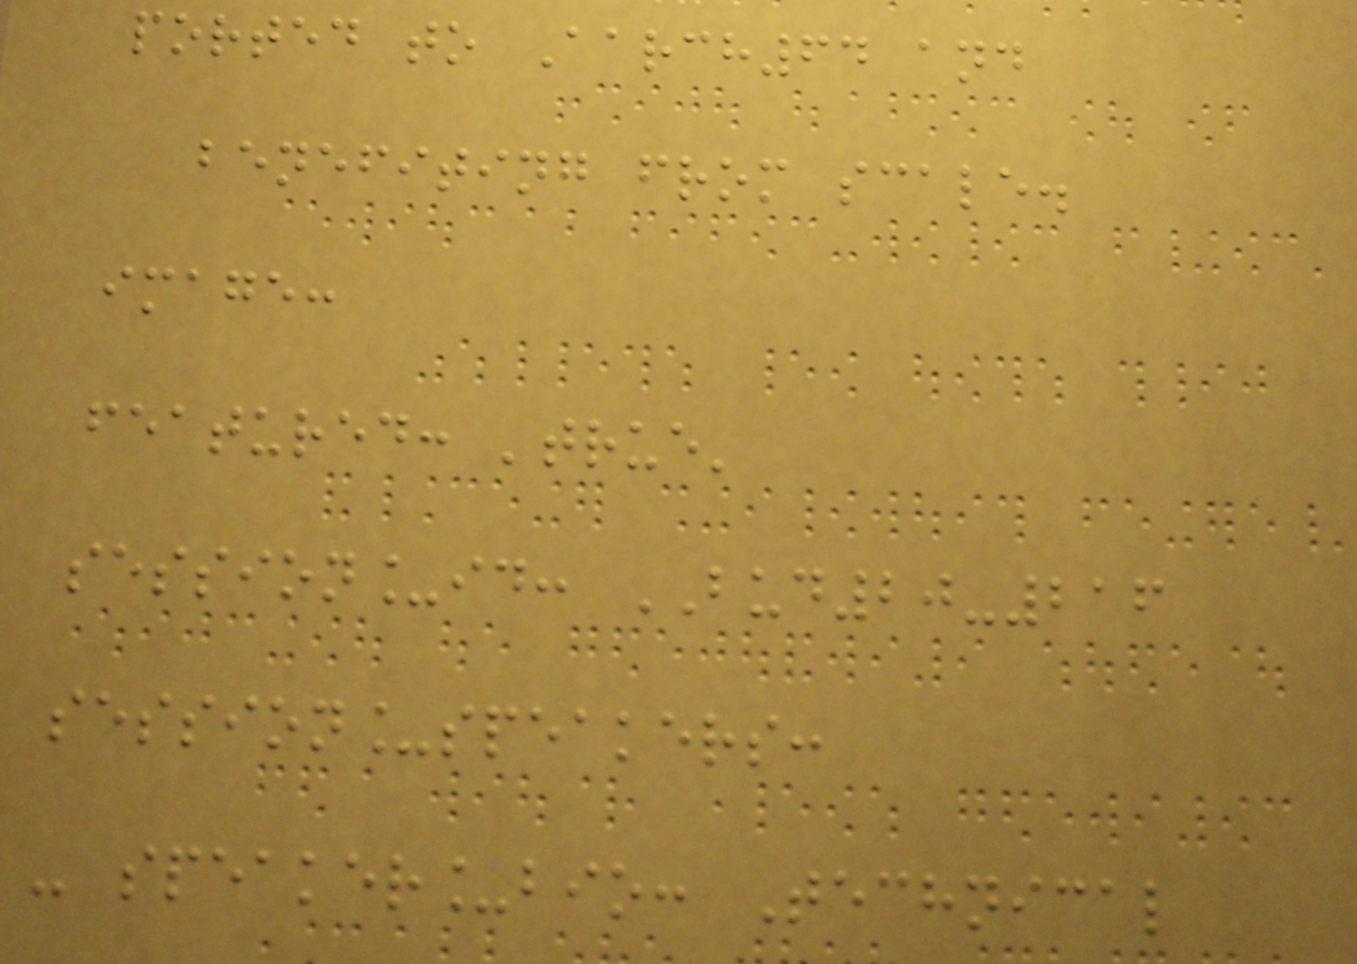ported to Aarch64 and
benefiting from scale.
image:
featured: 'true'
session_id: BUD20-216
session_speakers:
- speaker_bio: Technical
